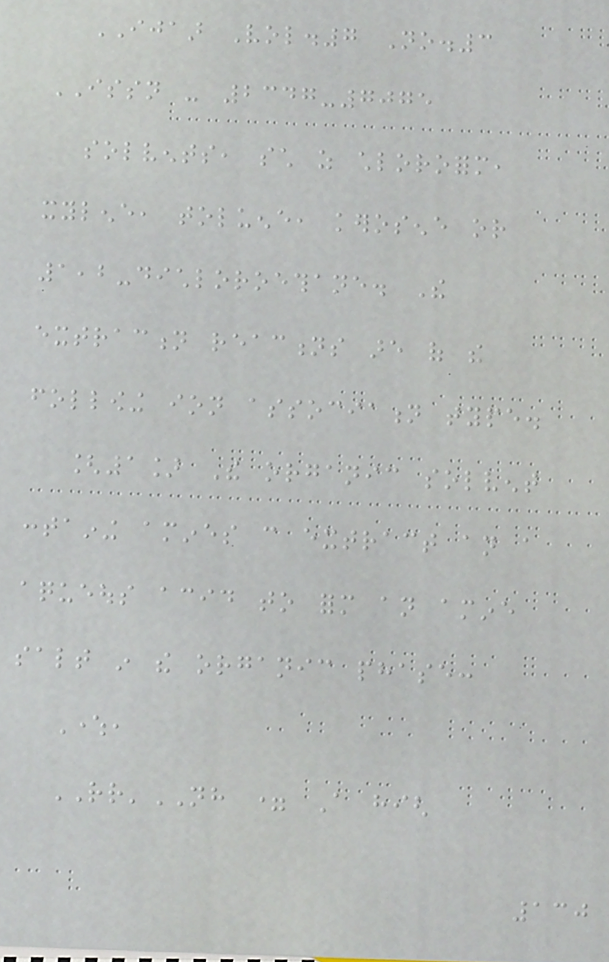IJAAR Vol.7 No.3
ISSN - 2347-7075
solvents, such as chloroform,
xylene, toluene, kerosene or
1,2-dichloroethane. The
extraction reactions are of the
following ion association type.
[1] The organic solvent
containing amines can extract an a
aqueous acid to form an amine
salt in the organic phase:
Where,
RR'NH = A high
130
